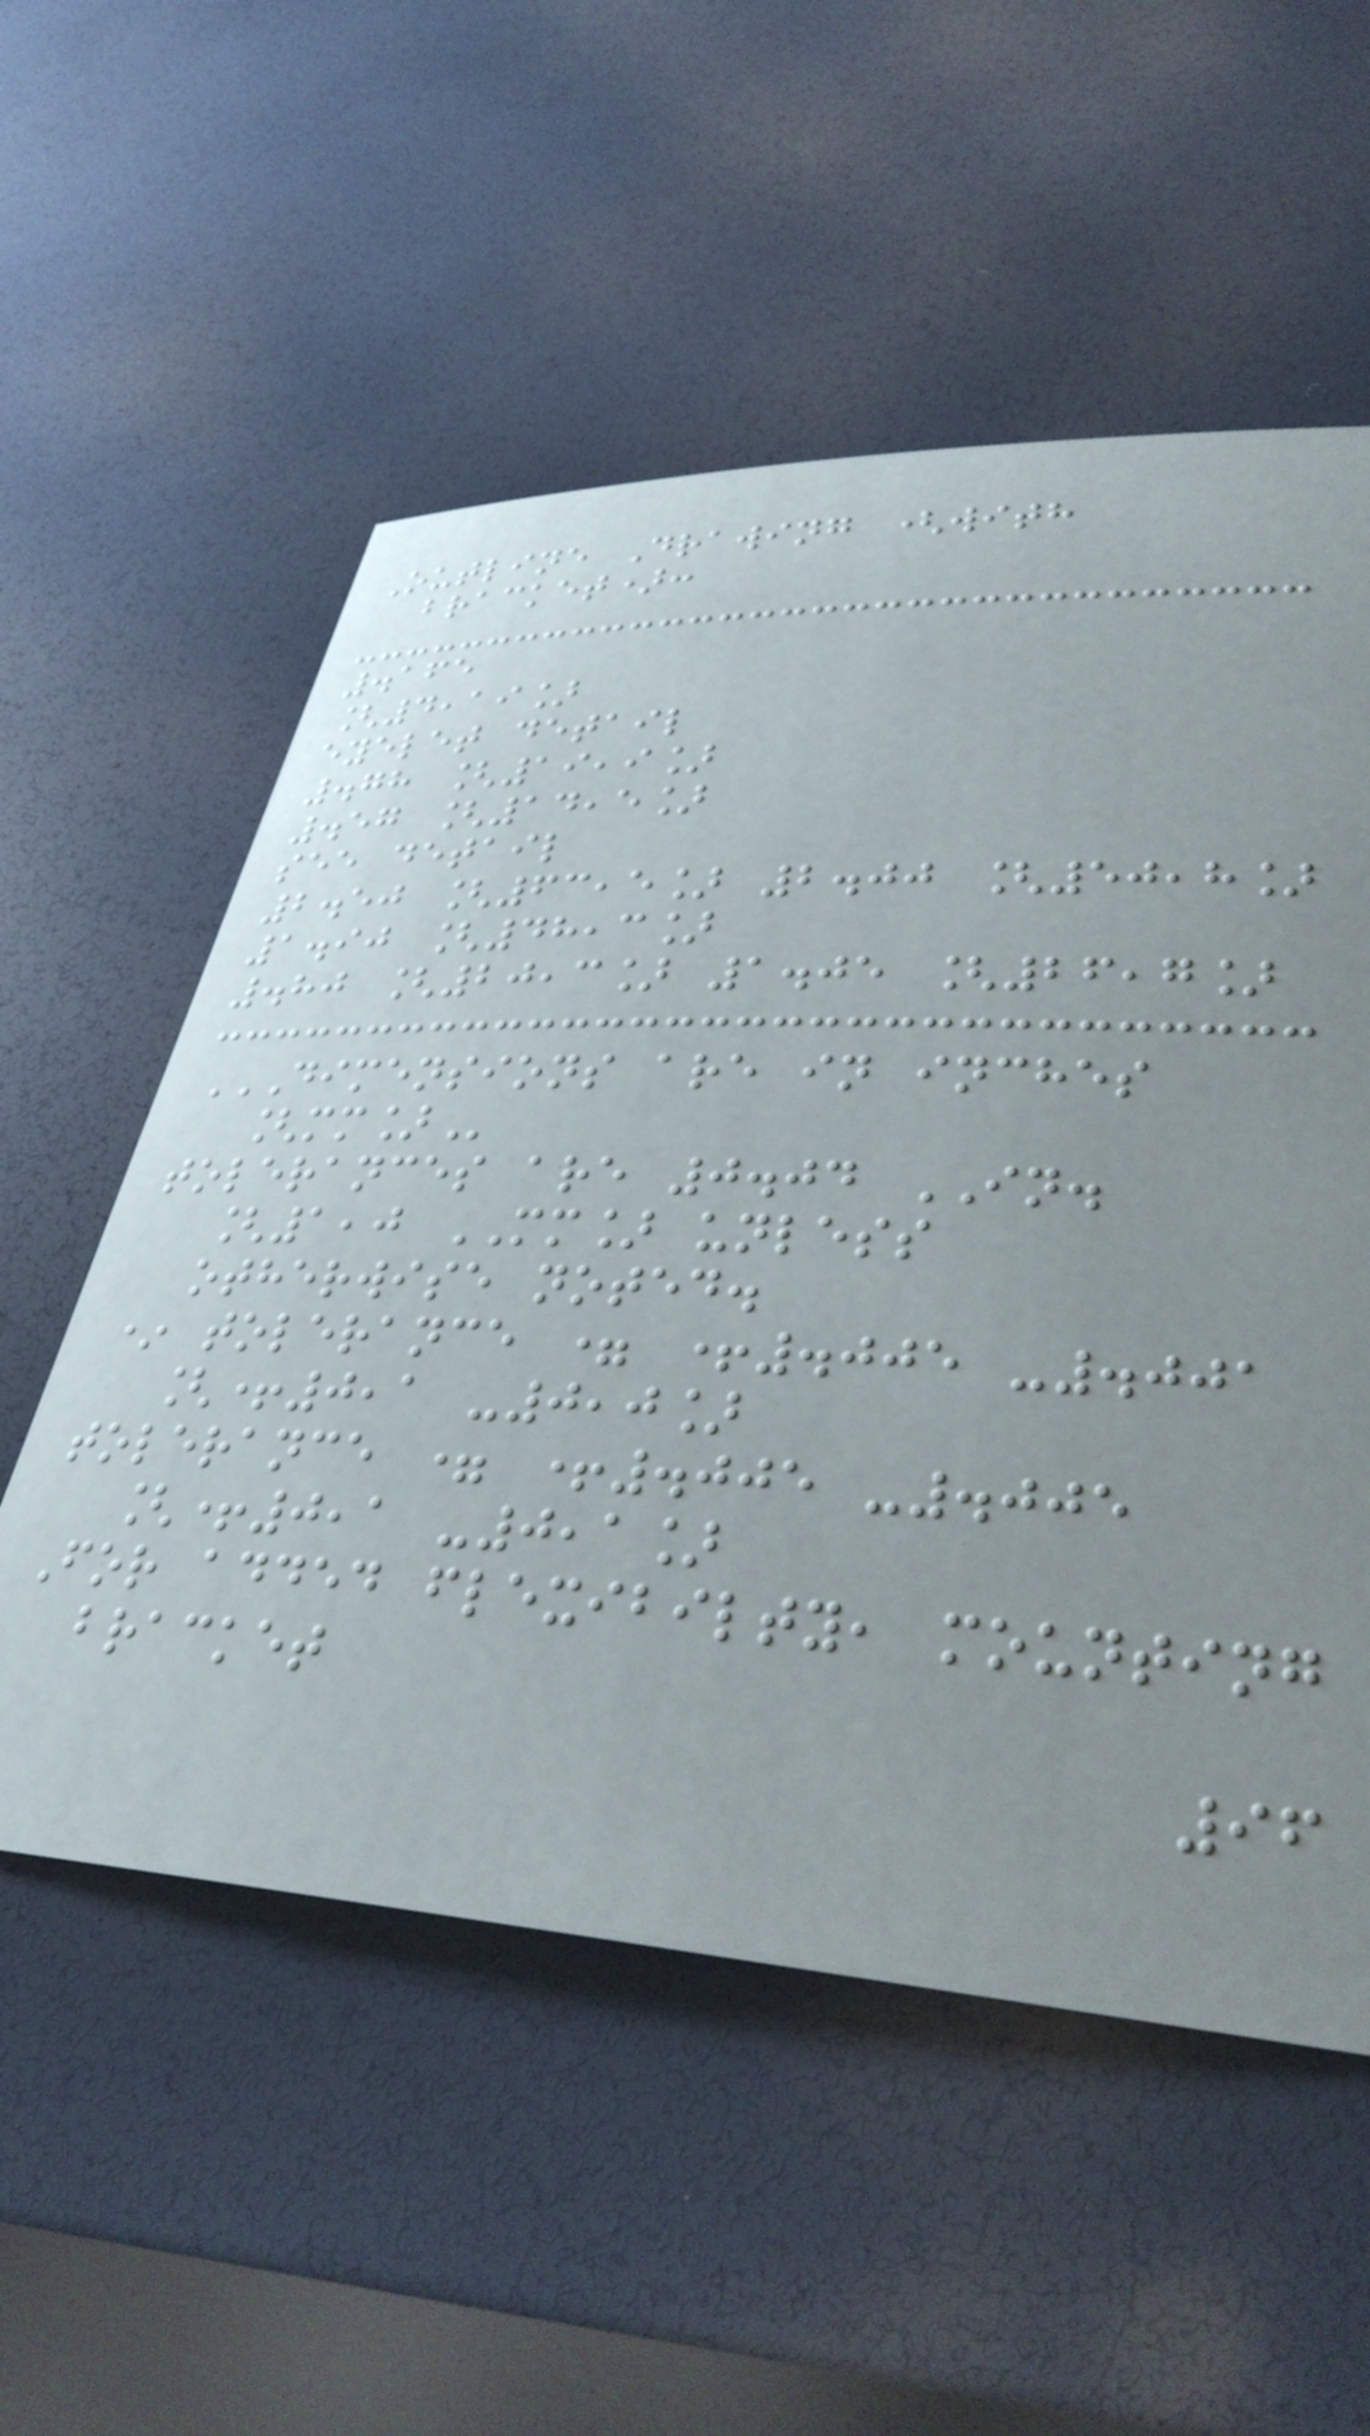Outline Drawing (with
bracket):
.165
[4,19]
eyelet detail
.78 [19,9]
.57 [14,5]
see detail
2.50 [63,5] 2.00 [50,8]
1.90 [48,3]
.80 [20,3] 1.05 [26,7]
DIMENSIONS ARE IN INCHES
[MM]
tolerances are 0.04 IN.
[1,0 MM] unless
otherwise noted.
* tolerance = +.005 -.001
[+0,1 -0,0]
tolerance = +.005 -.005
[+0,1 -0,1]
For added flexibilty, mounting
bracket
96
